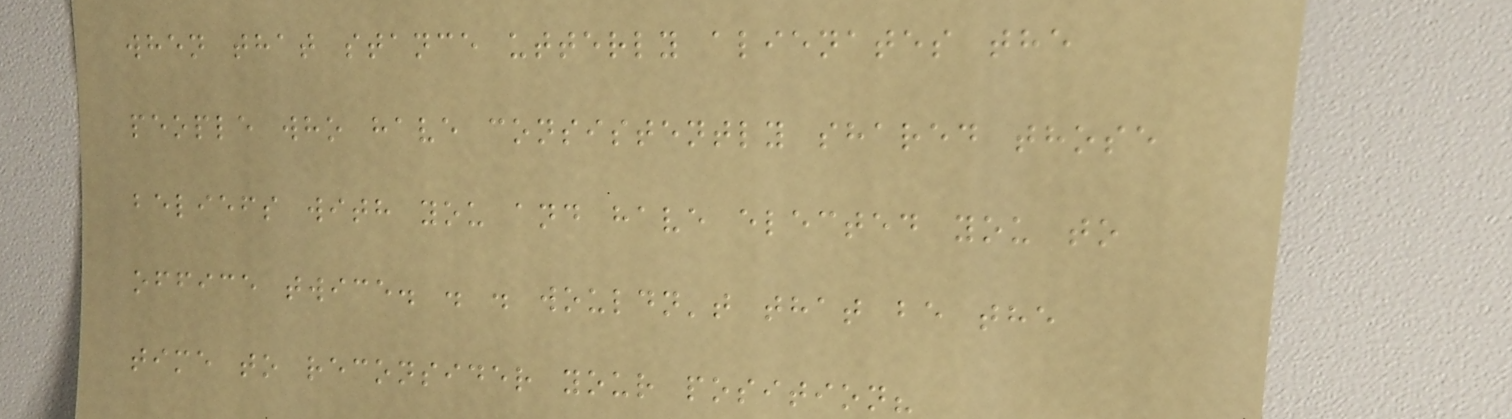when that stance utterly alienates the
people who have consistently shared those
beliefs with you and have elected you to
office twice. . . wouldn't that be the
time to reconsider your position?
